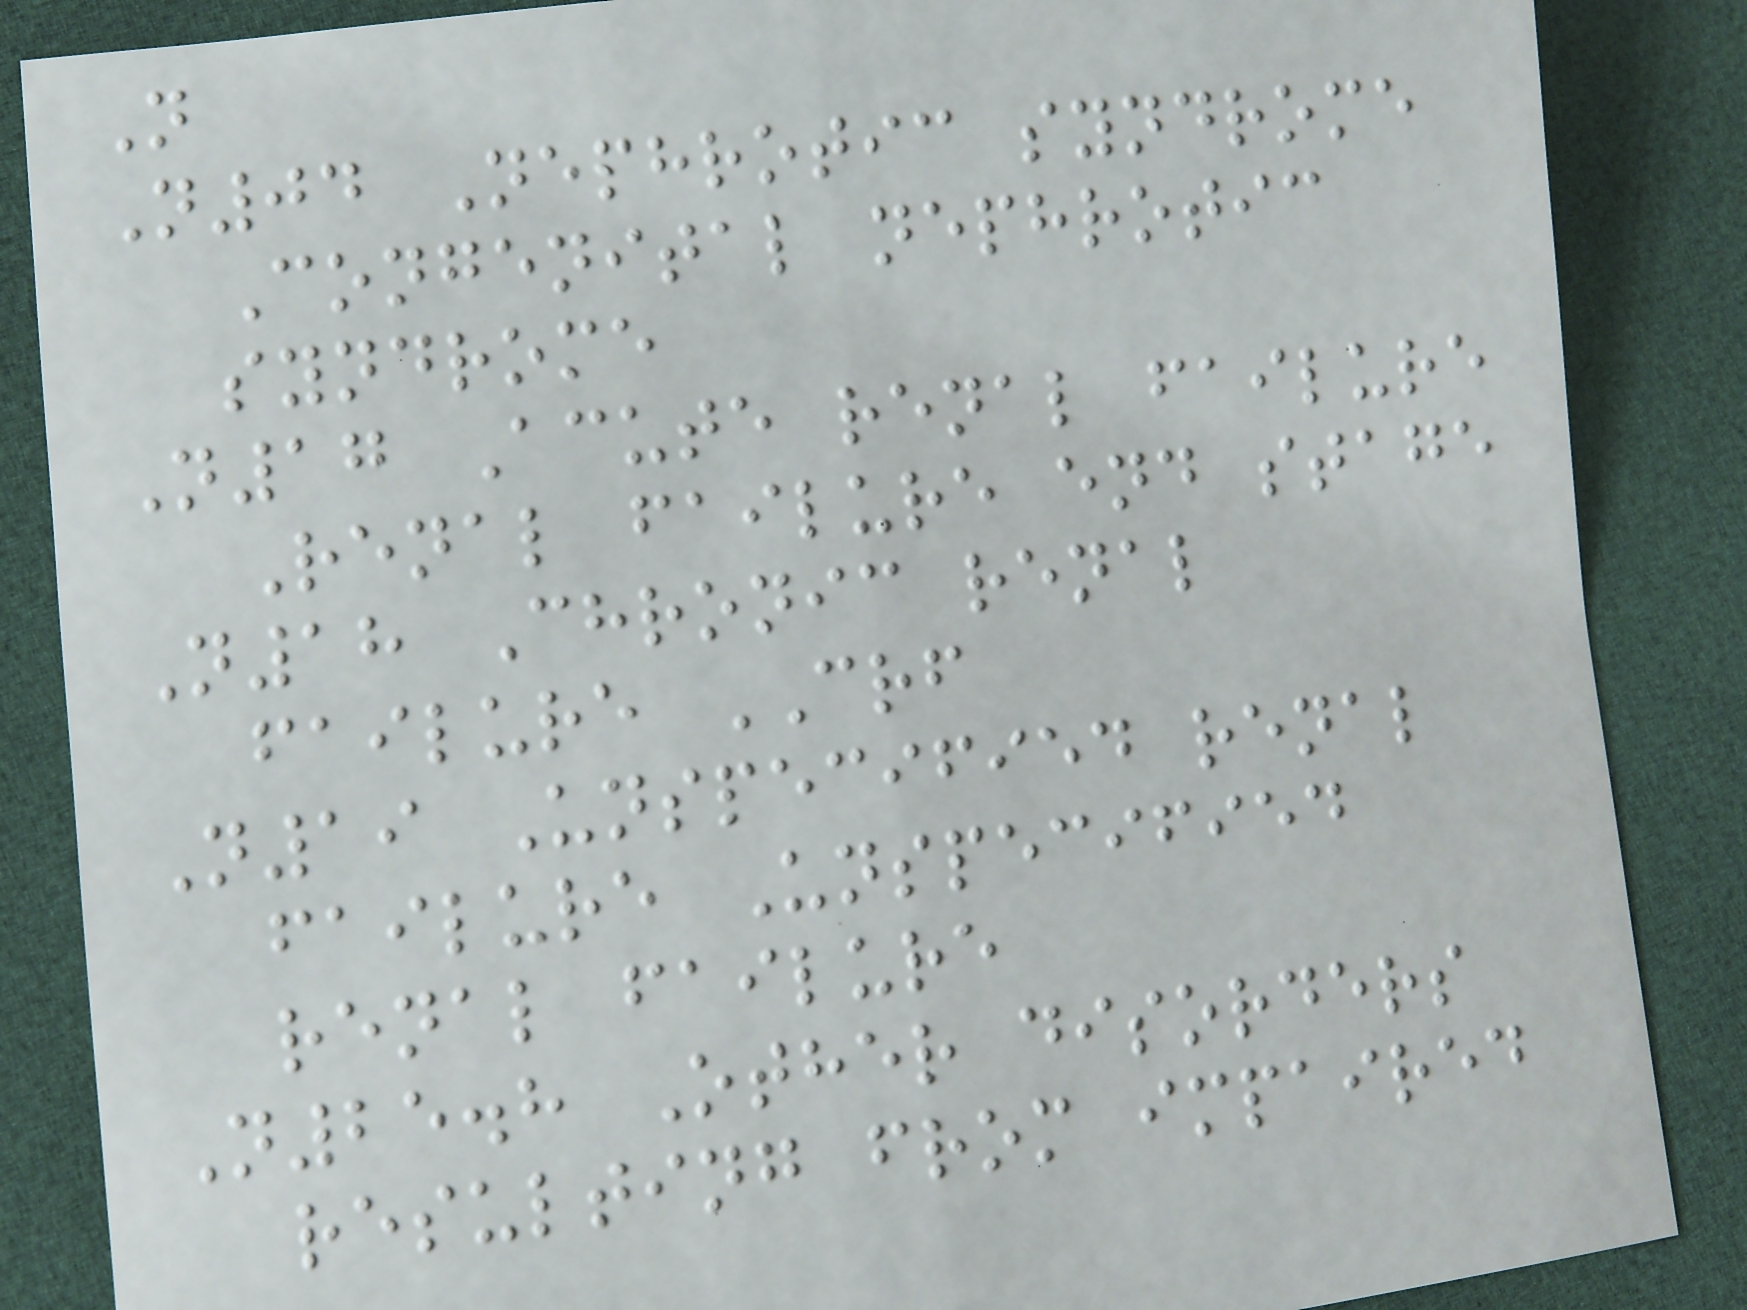N
N04 Nephrotic syndrome
Congenital nephrotic
syndrome
N17 Acute renal failure
Renal failure end stage
N18 Chronic renal
failure CRF
N19 Unspecified renal
failure Unspecified
renal failure
N25.8 Other disorders
resulting from impaired
